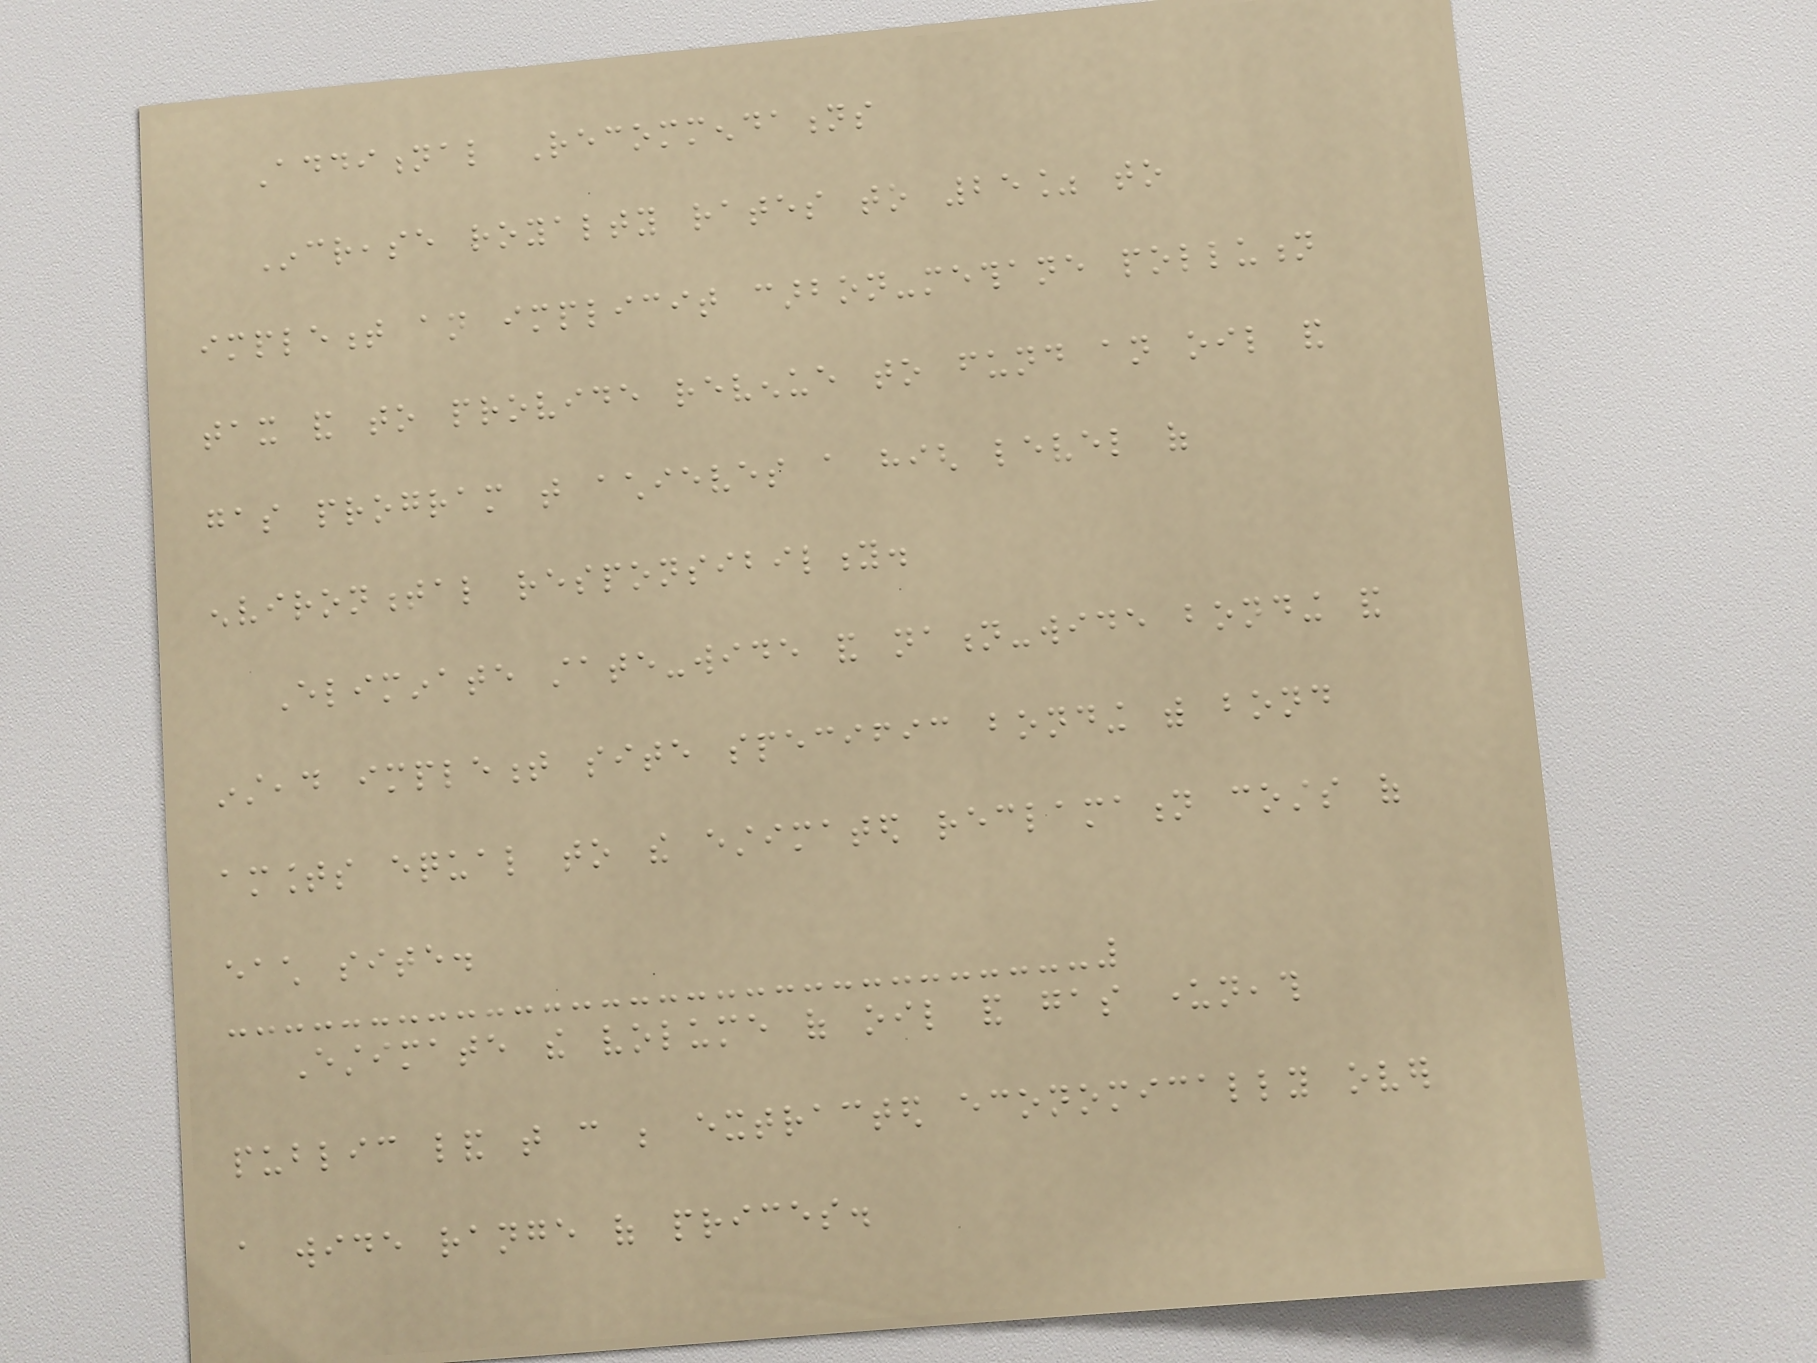Additional Recommendations
Increase royalty rates to 25% to
implement an implicit carbon-methane pollution
tax and to provide revenue to fund an oil and
gas program that achieves a high level of
environmental responsibility.
Eliminate state-wide and nation-wide bonding and
instead implement site specific bonding with bond
amounts equal to the estimated reclamation costs of
each site.
Estimate the volume of oil and gas underneath
public land that can be extracted economically over
a wide range of prices.
